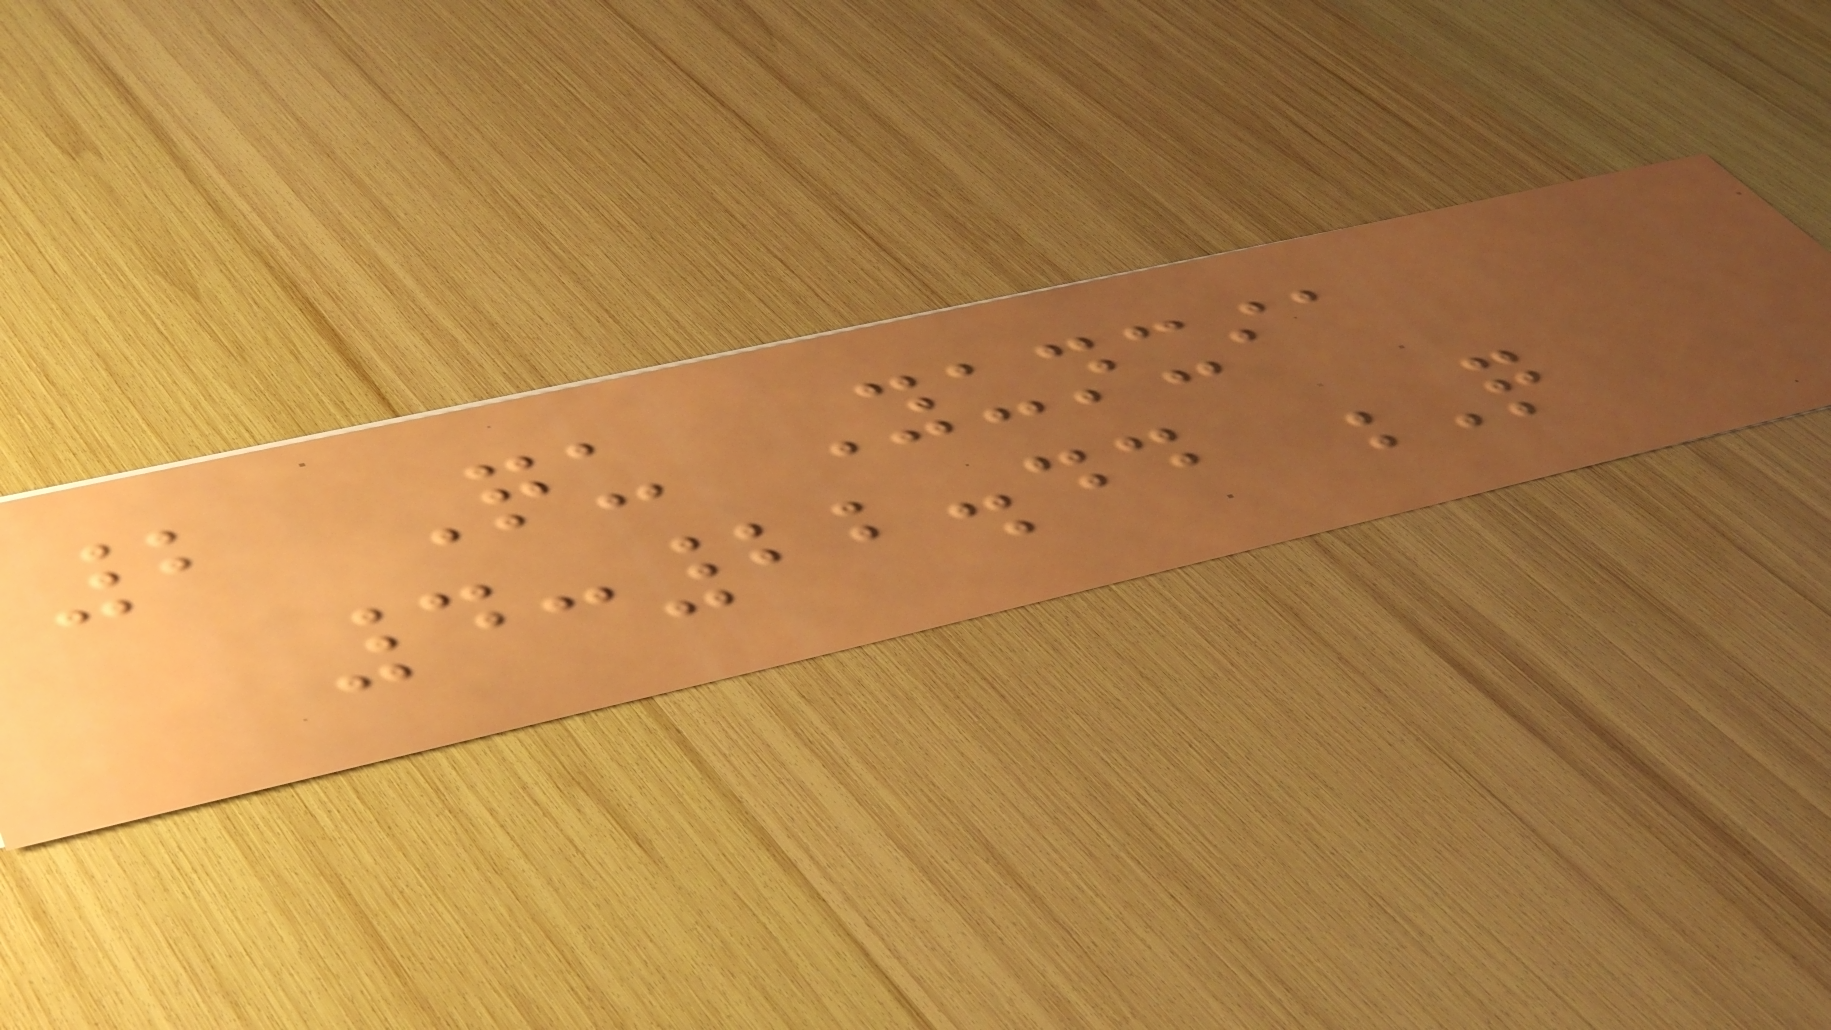2 Qu Yunxia
4:22.44 Q
